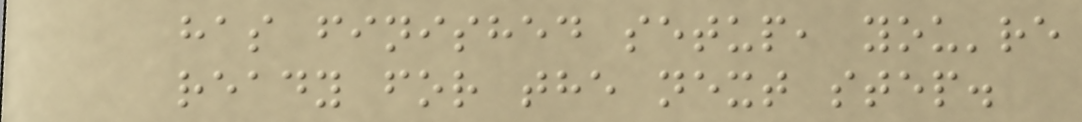has finished setup, you're
ready for the next step.
